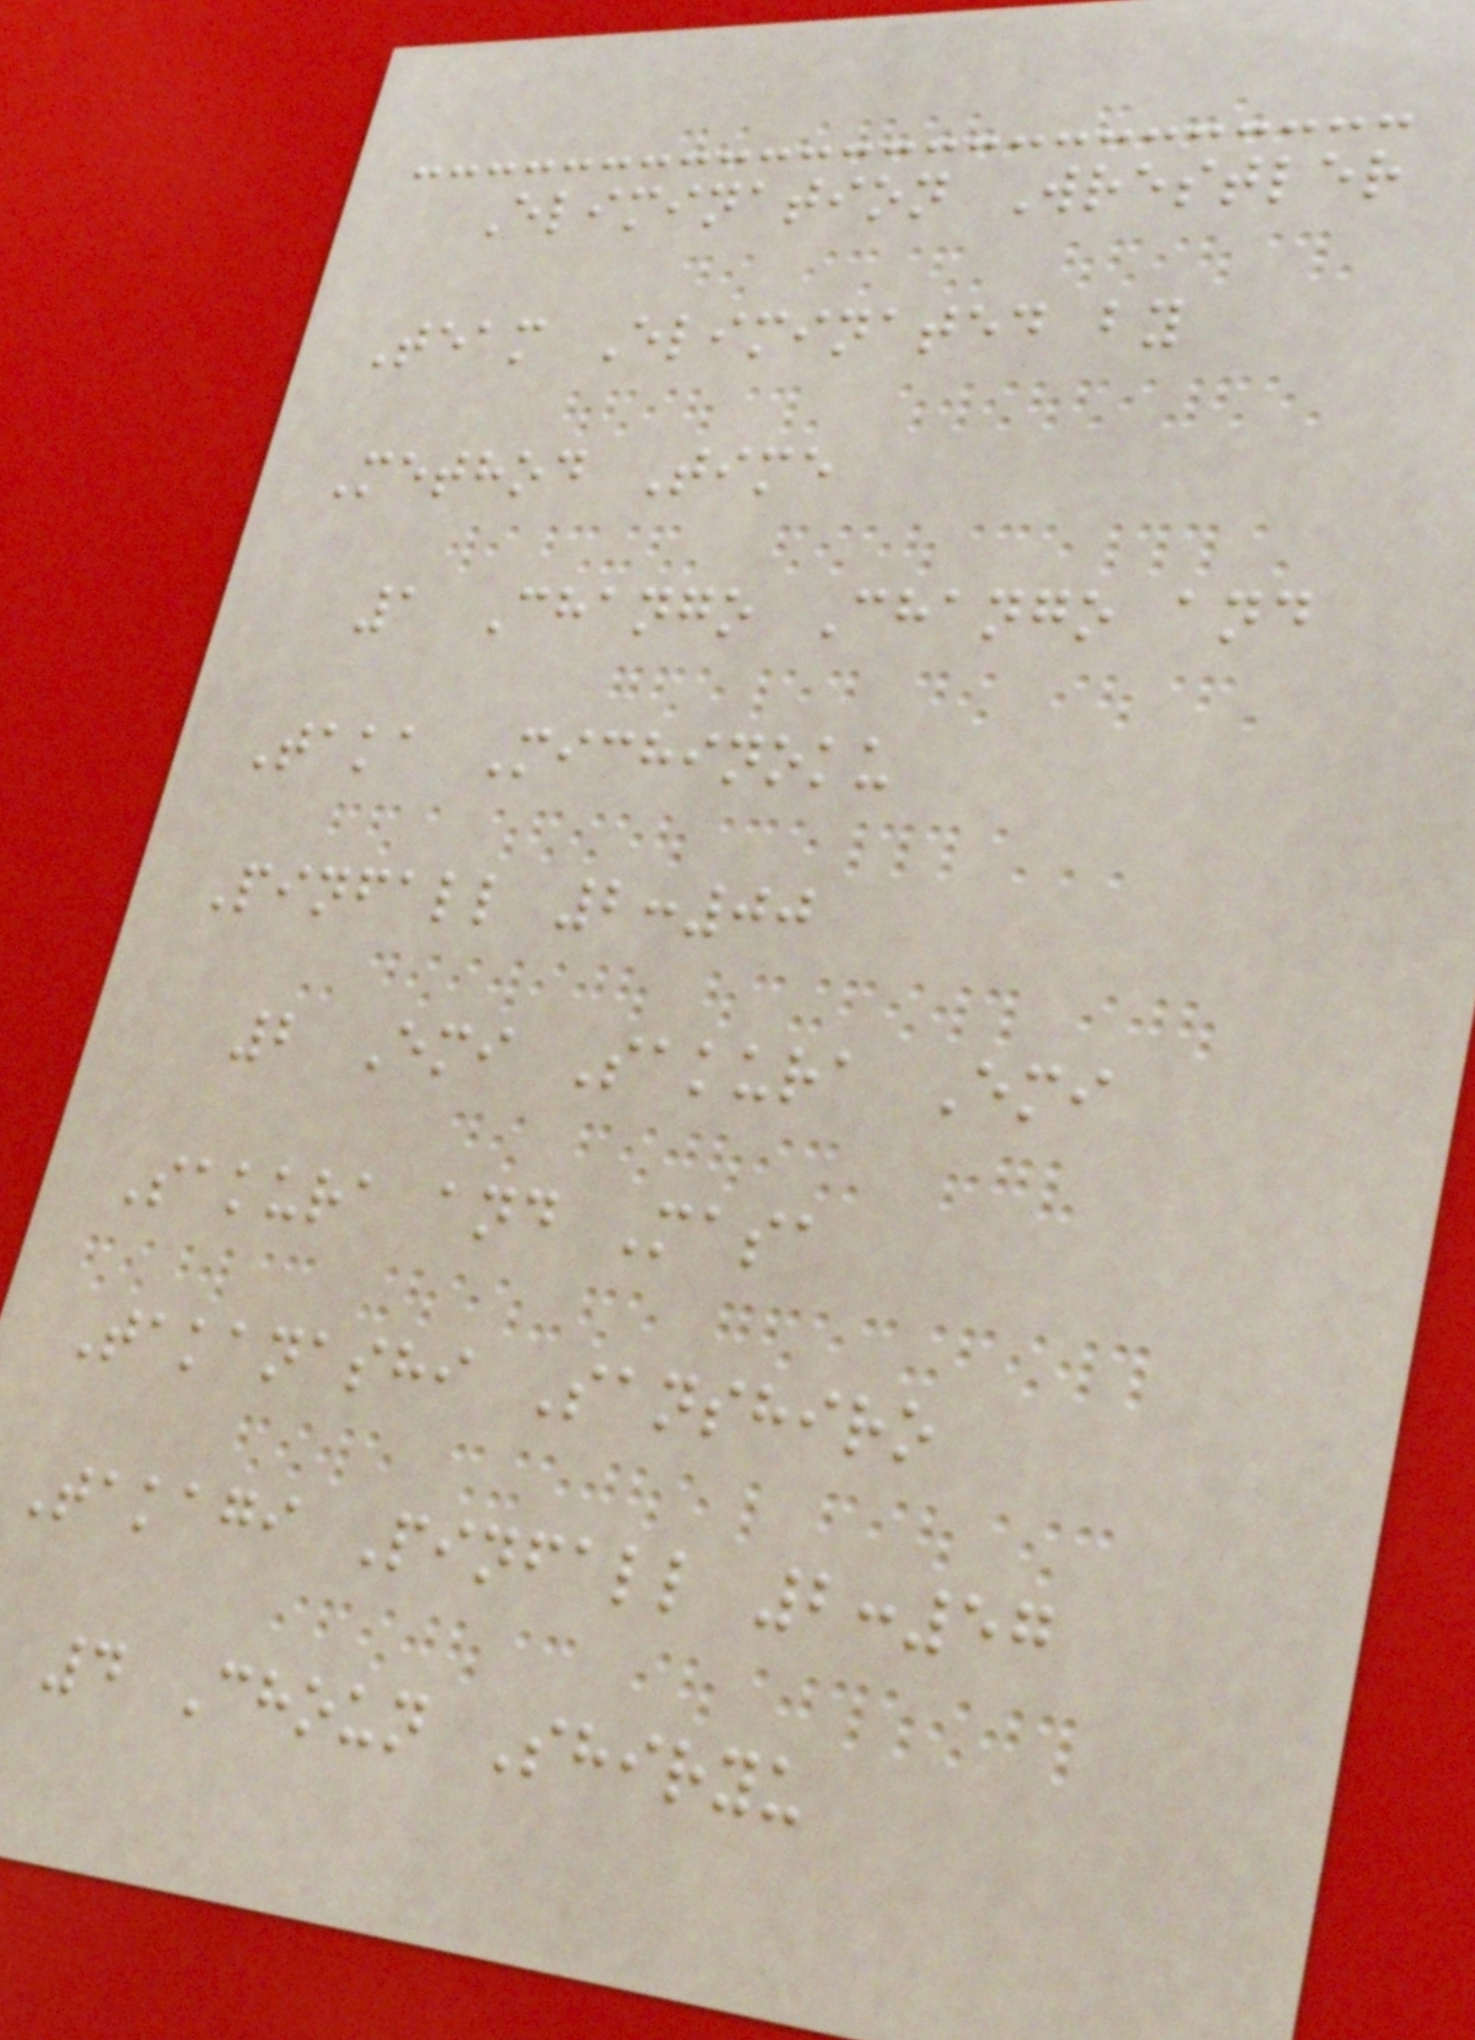Elimination Wrestler
Team Eliminated by
Method Time
1 Chango Chango and
Taka Michinoku
Pinfall 2:00
2 Emi Sakura Emi
Sakura and Masa
Takanashi Sanshiro
Takagi Pinfall 2:57
4 Choun Shiryu
